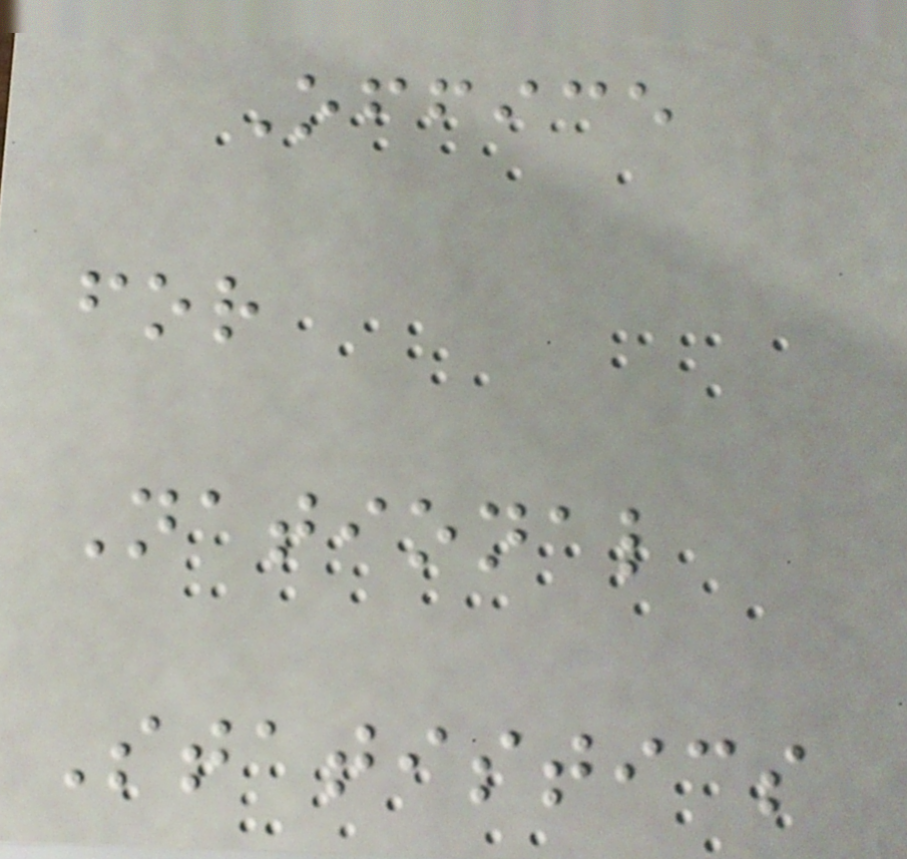Office
for
National
Statistics
